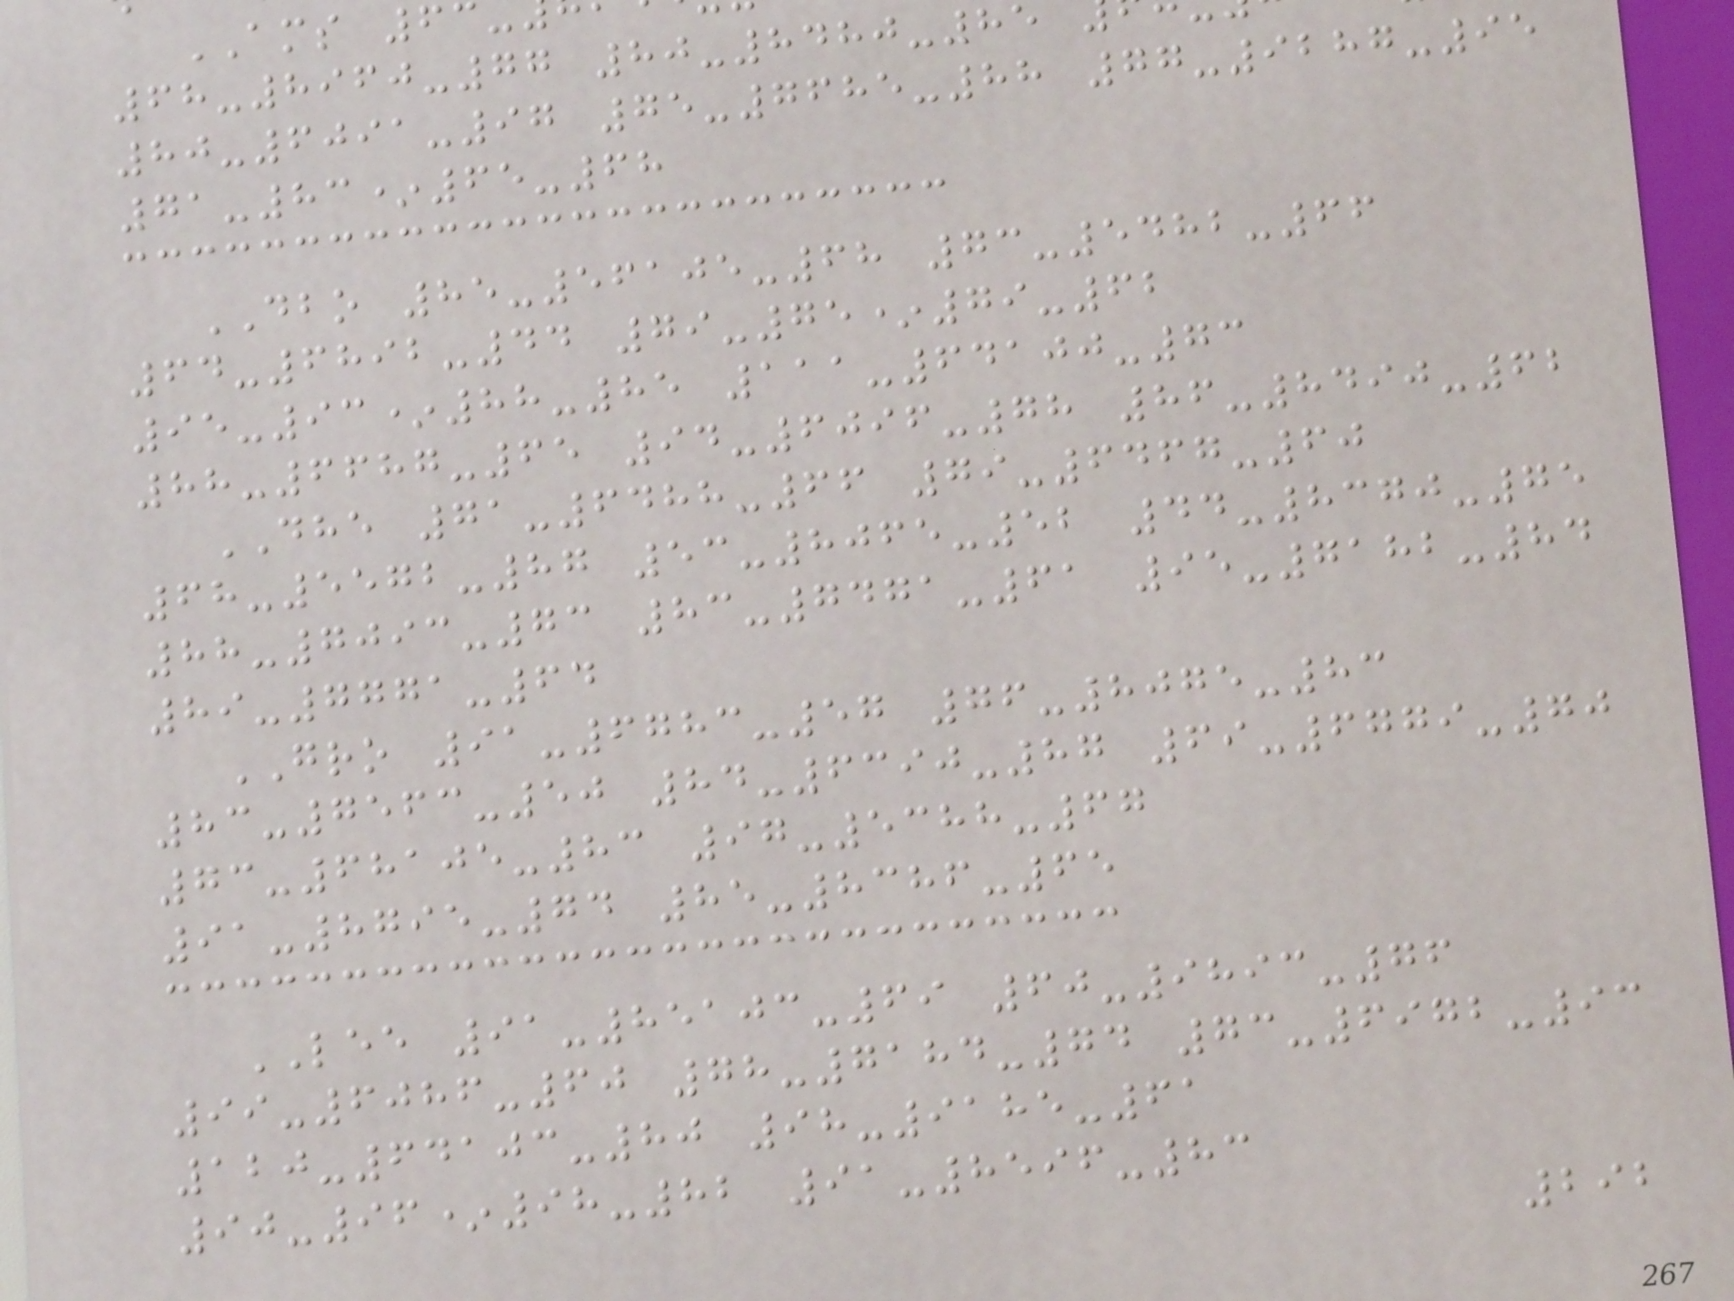68-8960-77 80-8480-85
80-6091-97 75-7685-88 77-9287-95
71-83*65-68
DBO 85-56105-68 73-5482-66
64-6892-44 79-75*79-62
95-93*88-85 111-64100-73
88-6687-65 94-6096-78 86-8490-62
DHE 71-6488-66 79-6467-60
68-5572-87 53-8065-52 44-8370-75
88-7093-73 83-7471-61 95-7182-84
89-7771-64
GRO 91-6783-57 76-8075-83
83-7563-50 84-6390-87 69-6779-70
73-68105-83 97-5388-67
91-8795-74 85-8386-65
LEE 91-85103-69 60-9893-76
99-6086-60 78-7184-74 73-6972-93
120-64103-80 98-9185-61
90-96*98-82 91-8596-83
292
